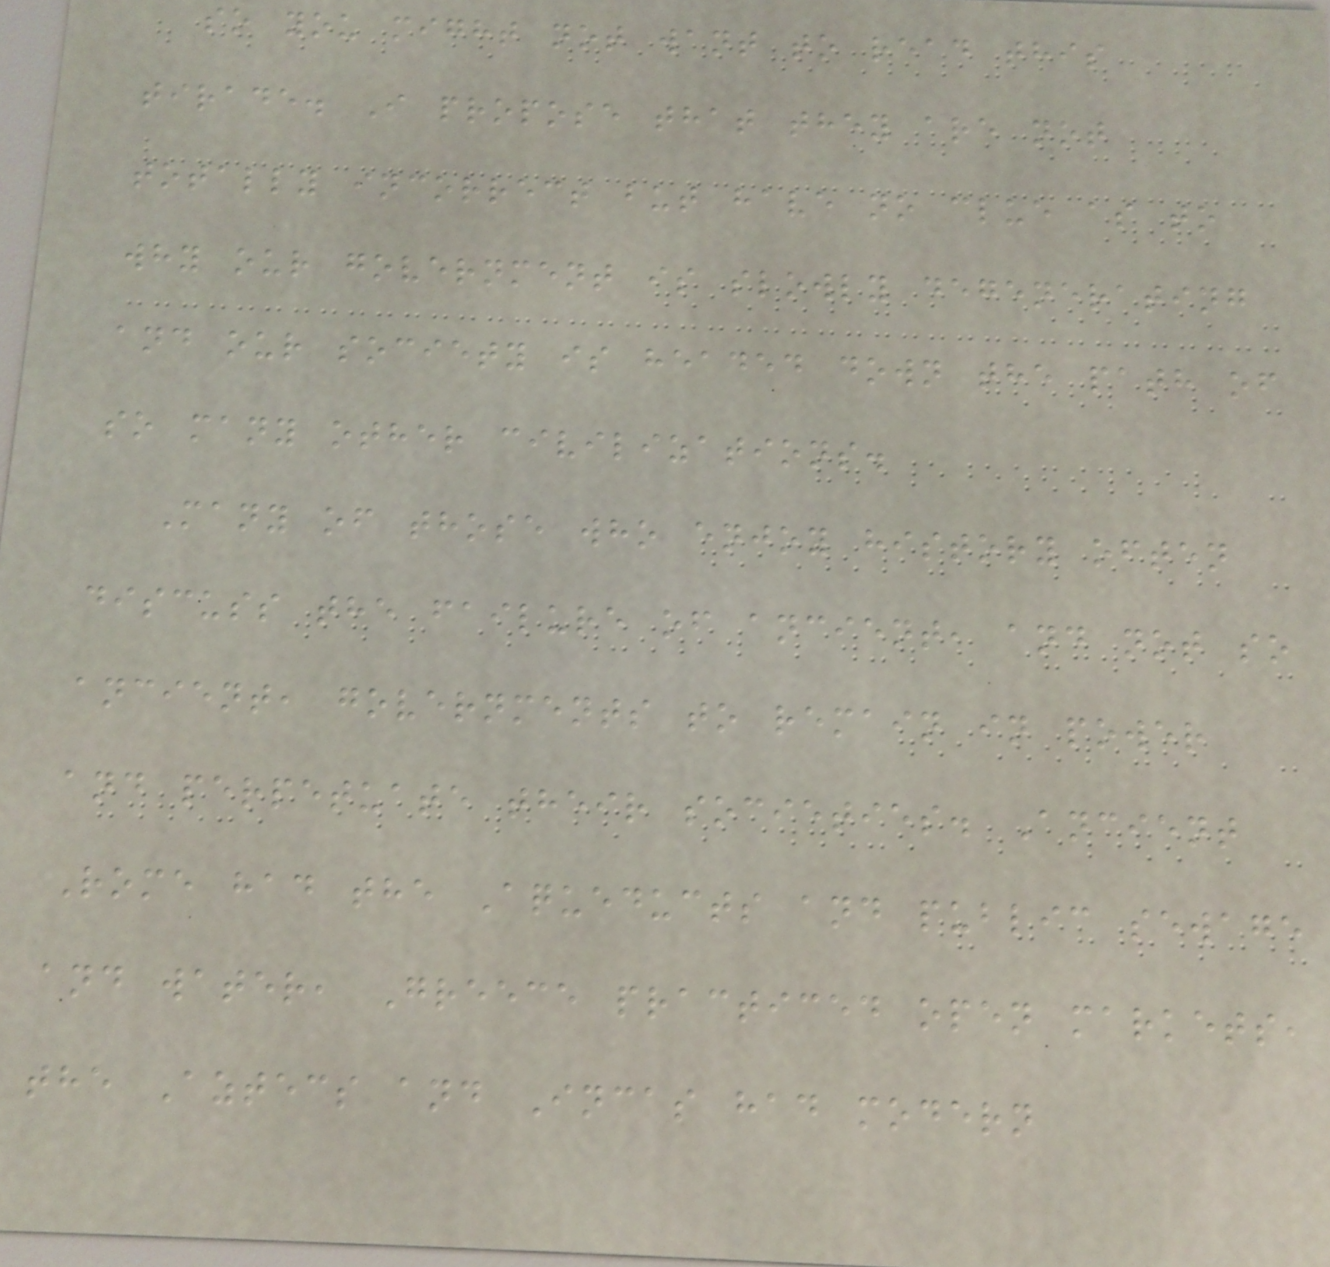so you might not want to read this
tirade. I propose that they are not
totally incorrect but have no clue as to
why our government is slowly degenerating
and our society is headed down the path of
so many other civilizations.
Many of those who enjoy history often
discuss the failure of ancient, and not so
ancient, governments to remain in power
and perpetuate their societies. Ancient
Rome had the Aqueducts and public sewage
and water, Greece practiced open markets,
the Aztecs and Incas had modern
